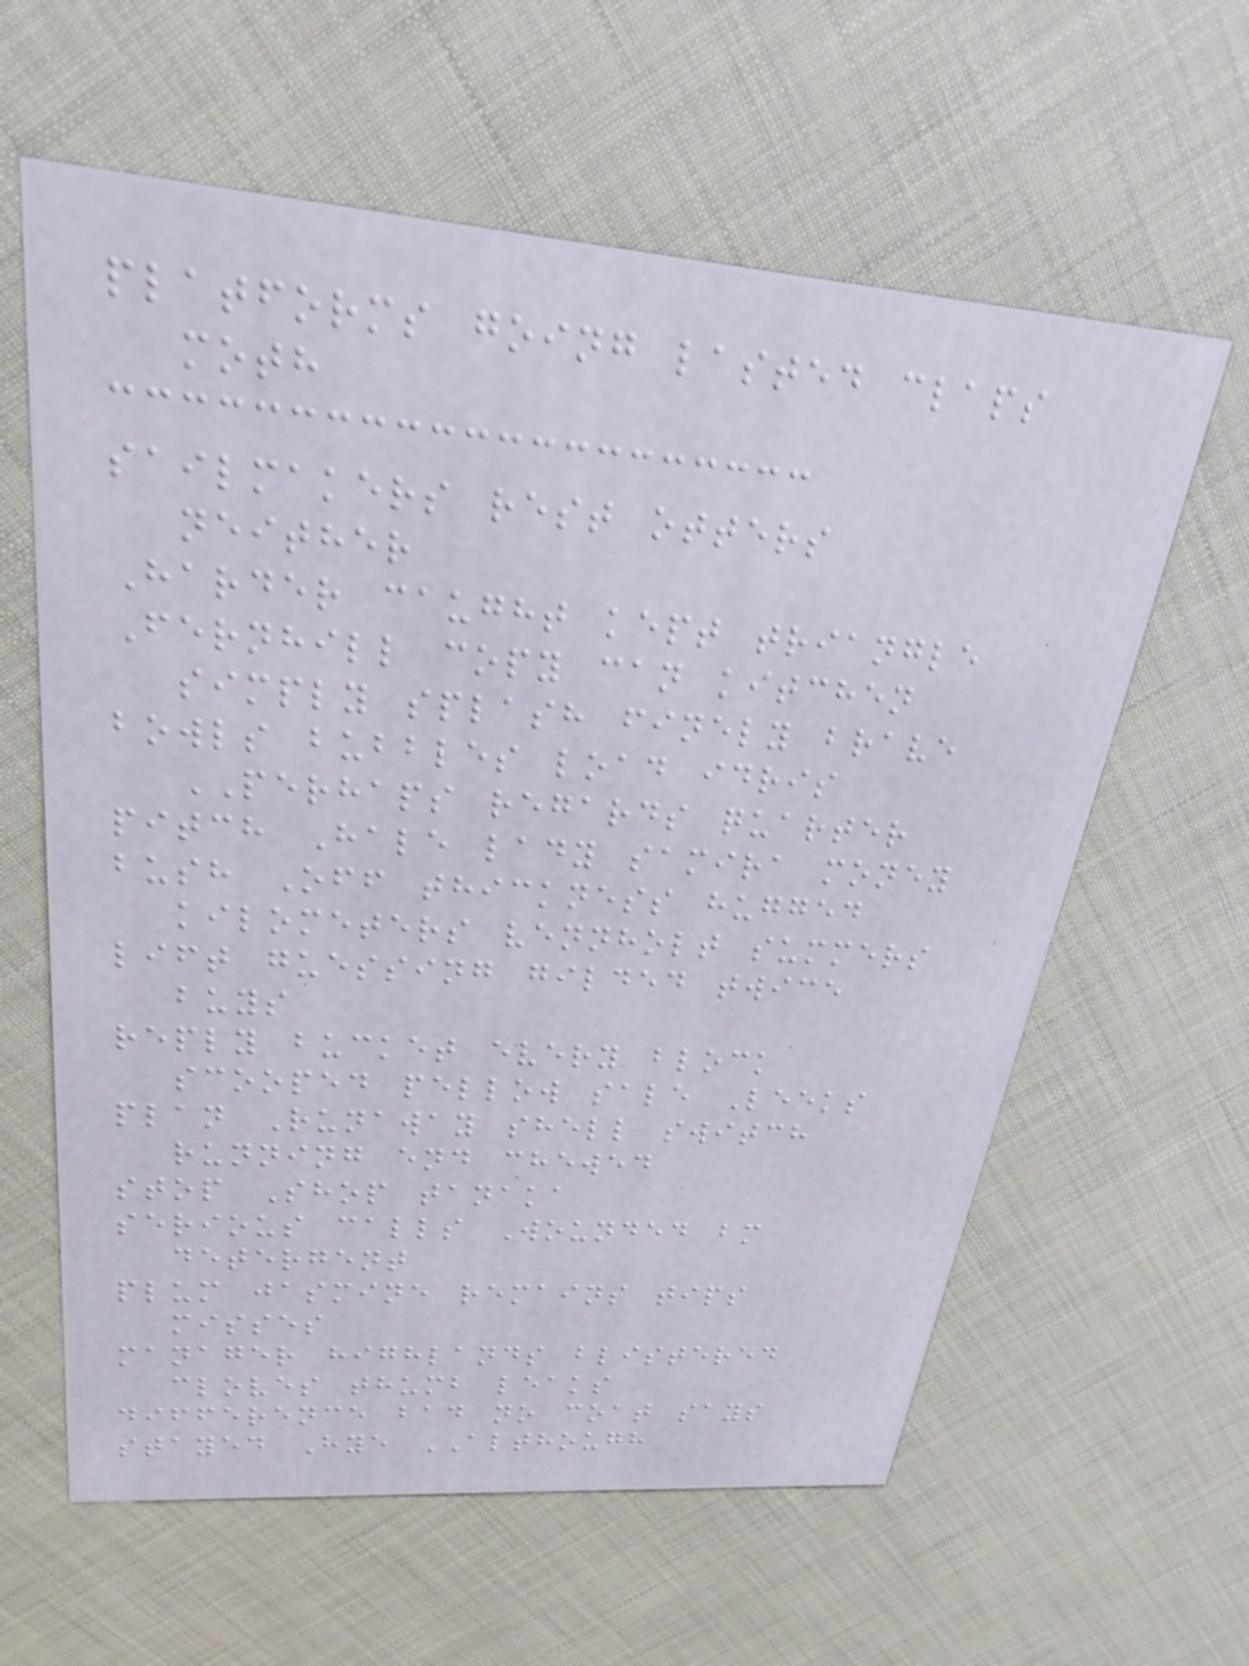platforms going lasted claps
moth
sailmakers rest otters
neither
Harder caught kept triangle
Fernhill copy can kitchen
simply splash finely brave
bowls bubbles load idris
PERHAPS regards quarter
pitch Hale lady samira money
bush Off thickness hugged
kilometers vennholt summers
lift guessing gilded twice
buys
reply bucket every block
scooped pellow sale Leeks
plan Runaway shell switch
running end chewed
stop Shop tanaka
serious calls Wounded bm
detergent
plum jasmine remains tips
misses
manager highlands blistered
cloves thumb leaks
difference bad no coat says
stayed Hye ALTHOUGH
